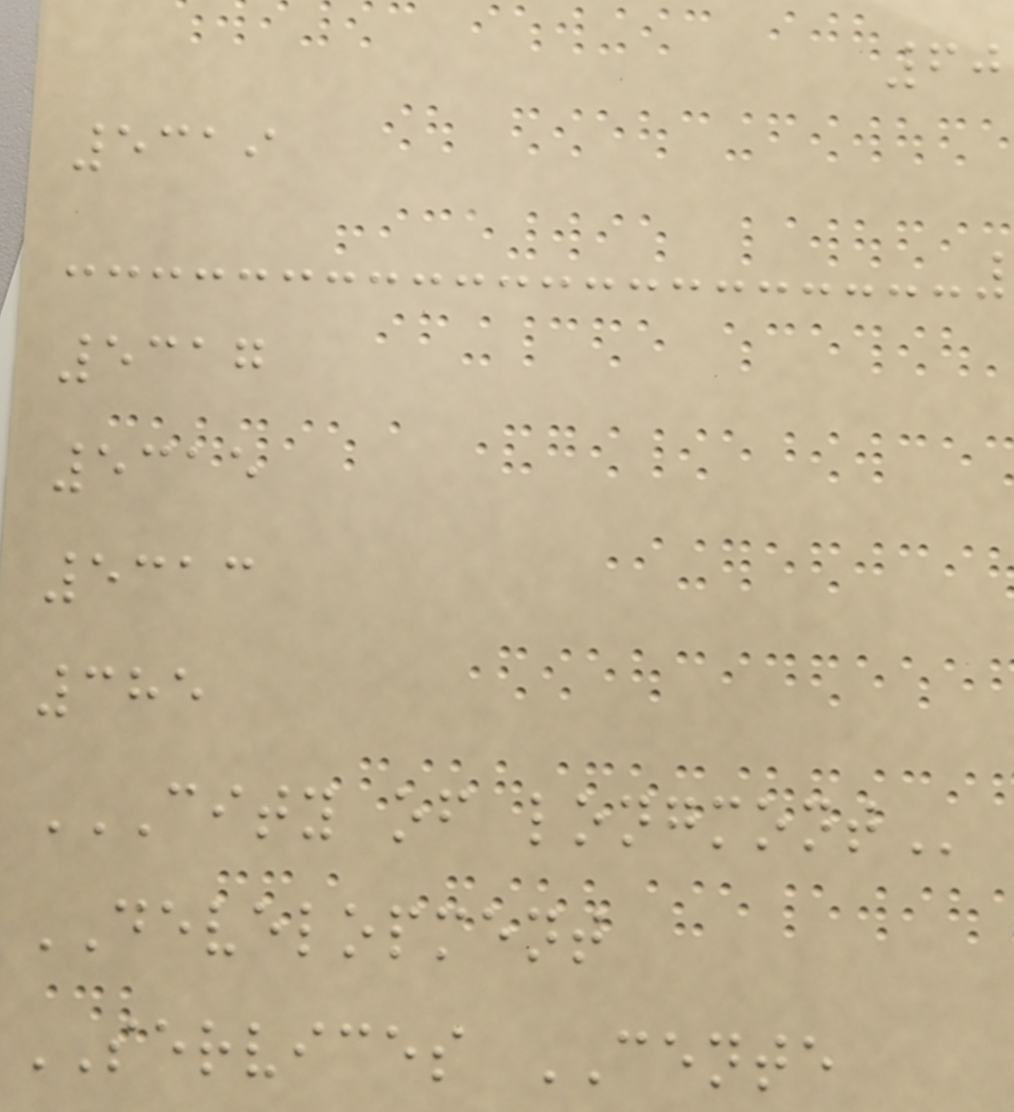60
5319
5317
5315
5313
385
CITY OF LONGMONT
DEVELOPMENT
SERVICES CENTE
